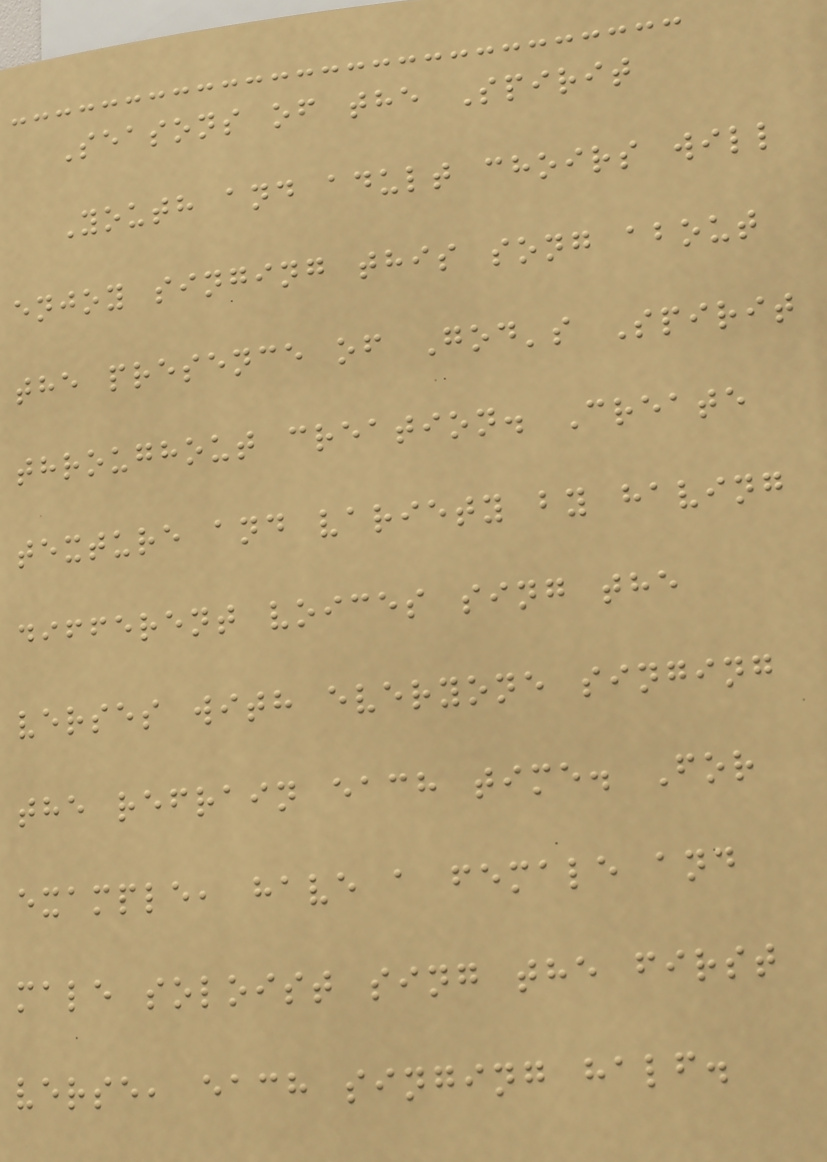Seasons of the Spirit
Youth and adult choirs will
enjoy singing this song about
the presence of God's Spirit
throughout creation. Create
texture and variety by having
different voices sing the
verses with everyone singing
the refrain each time. For
example, have a female and
male soloist sing the first
verse, each singing half.
